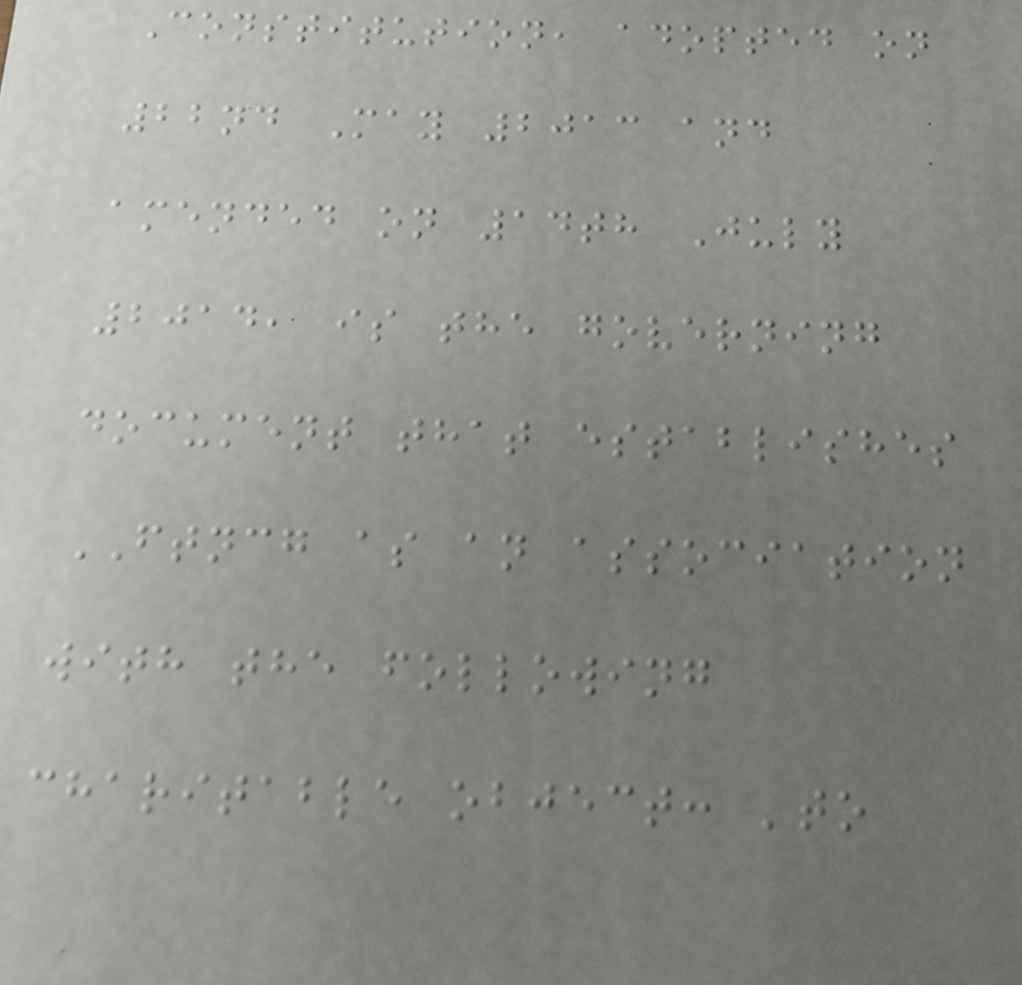Constitution, adopted on
22nd May 2013 and
amended on 14th July
2014, is the governing
document that establishes
FTNCG as an association
with the following
charitable object: 'to
